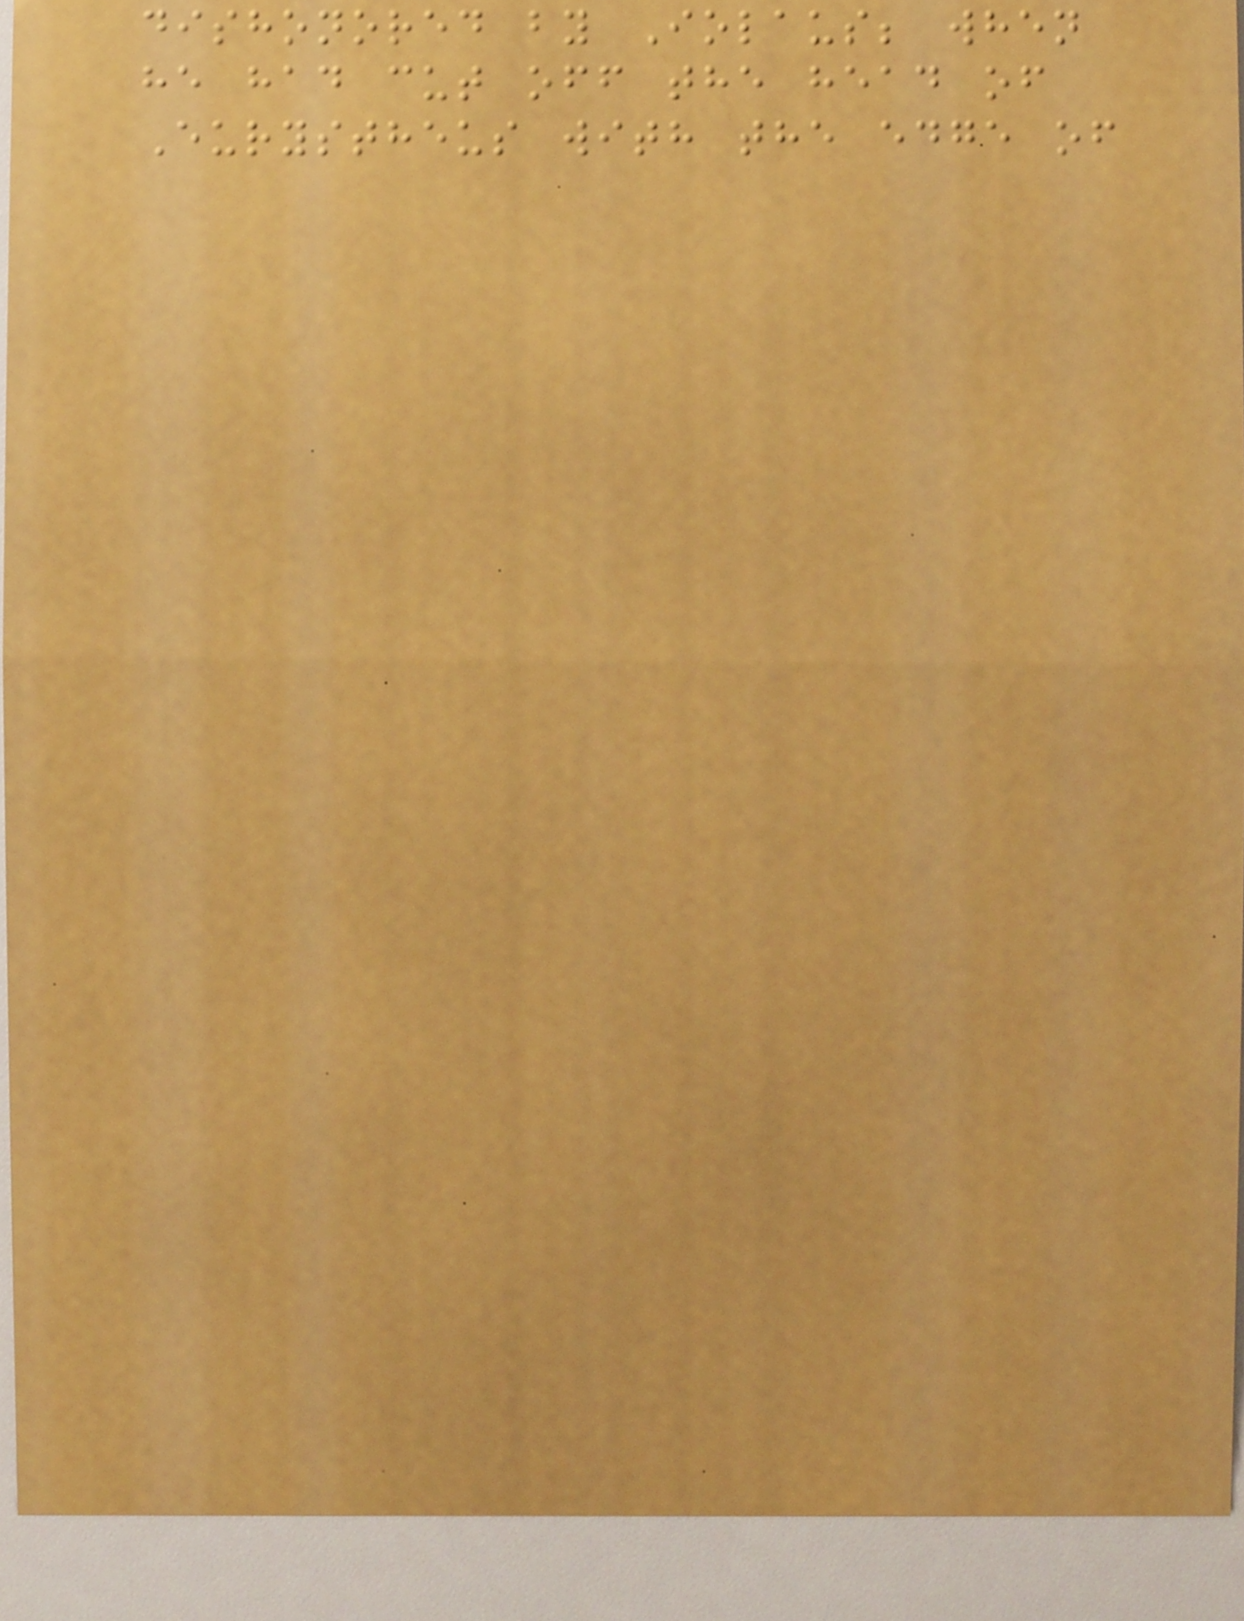dishonored by Iolaus; when
he had cut off the head of
Eurystheus with the edge of
